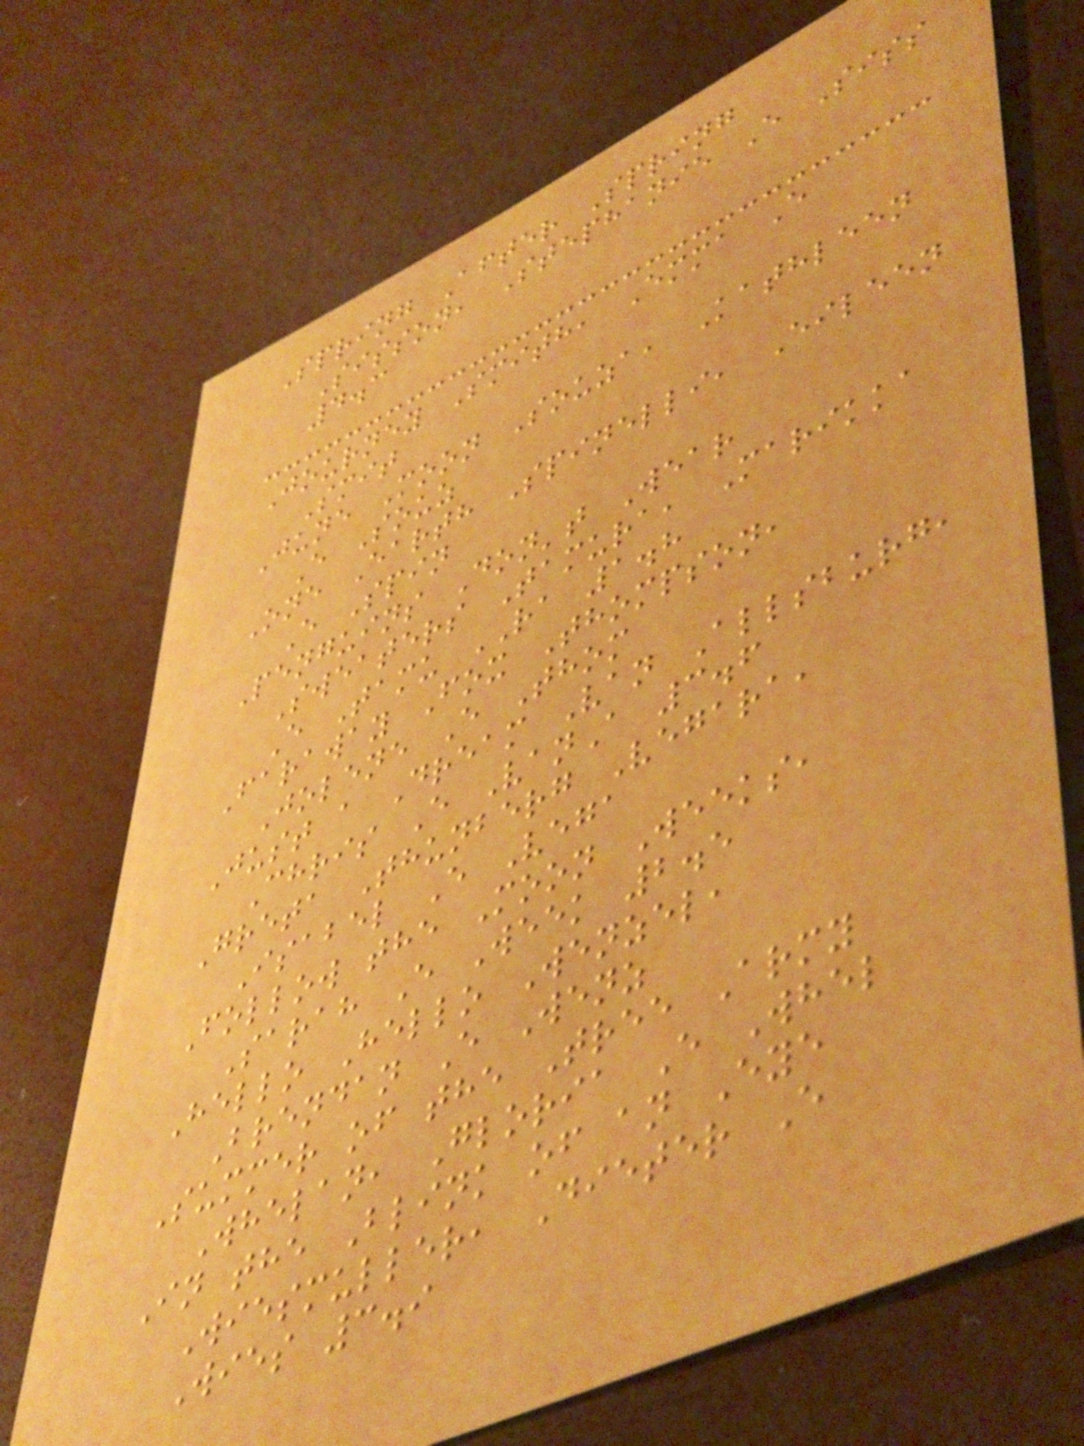Spring After Spring
Sisson, Stephanie E Siss
4.3
Journey Smith, Emma E
Smit
June Moon Souza, Kathleen
E Souz
One Earth Spinelli, Eileen
E Spin
Penguins Don't Wear
Sweaters Tamura, Marikka
E Tamu RA 1.8
Faraway Fox Thompson,
Jolene E Thom
Just a Dream Van Allsburg,
Chris E VanA 3.6
Greta Thunberg Vegara,
Isabel E Vega
Follow the Moon Weeks,
Sarah E Week 2.5
Hello Hello Wenzel,
Brendan E Wenz
Summer of the Tree Army
Whelan, Gloria E Whel
In the Blink of an Eye
Wiesmuller, Dieter E
Wies 3.9
